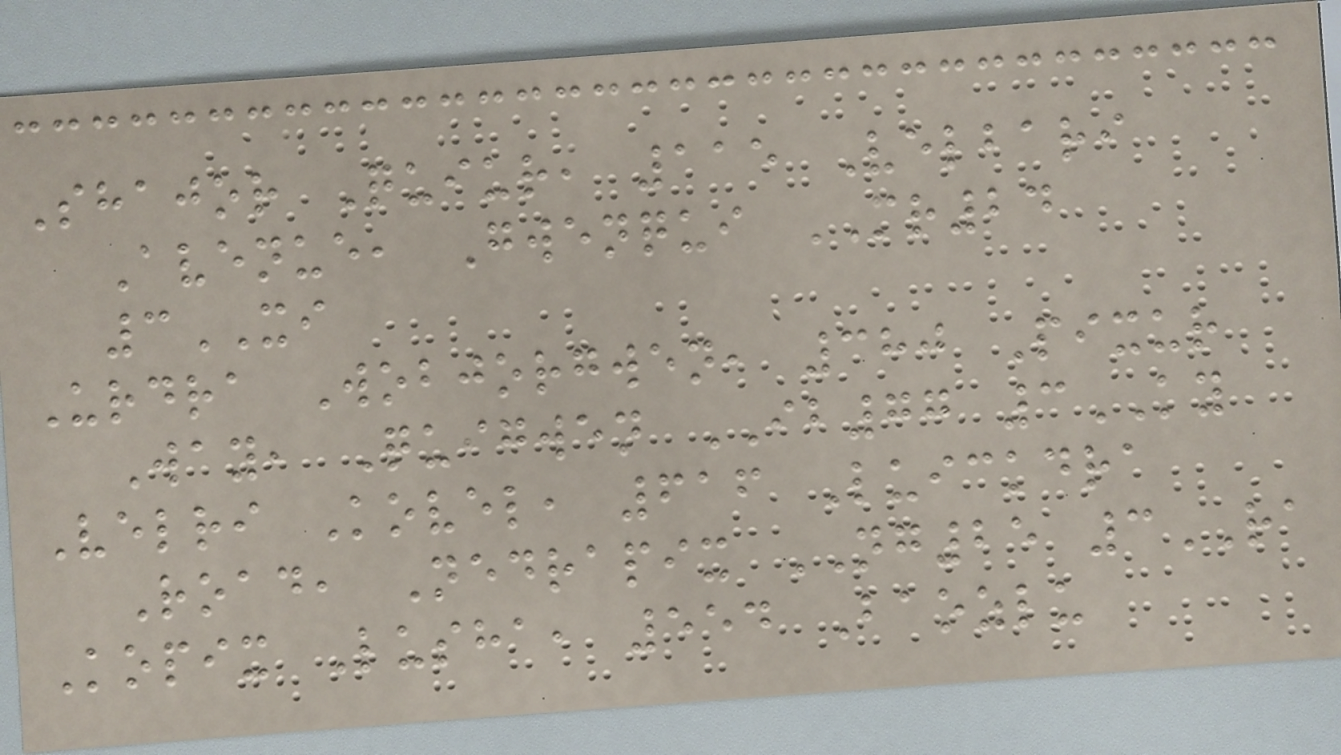Shajor Quiur, 115 Velbari
Avenue, Gwenqui MR24
3XI
Urdra Wobjorgwen, 380 Pixur
Way, Quigwen IB77 3KY
Velri Kovel, 616 Luickdra
Road, Nedrapix NG25 3RA
Kopix Lusha, 554 Baozlu
